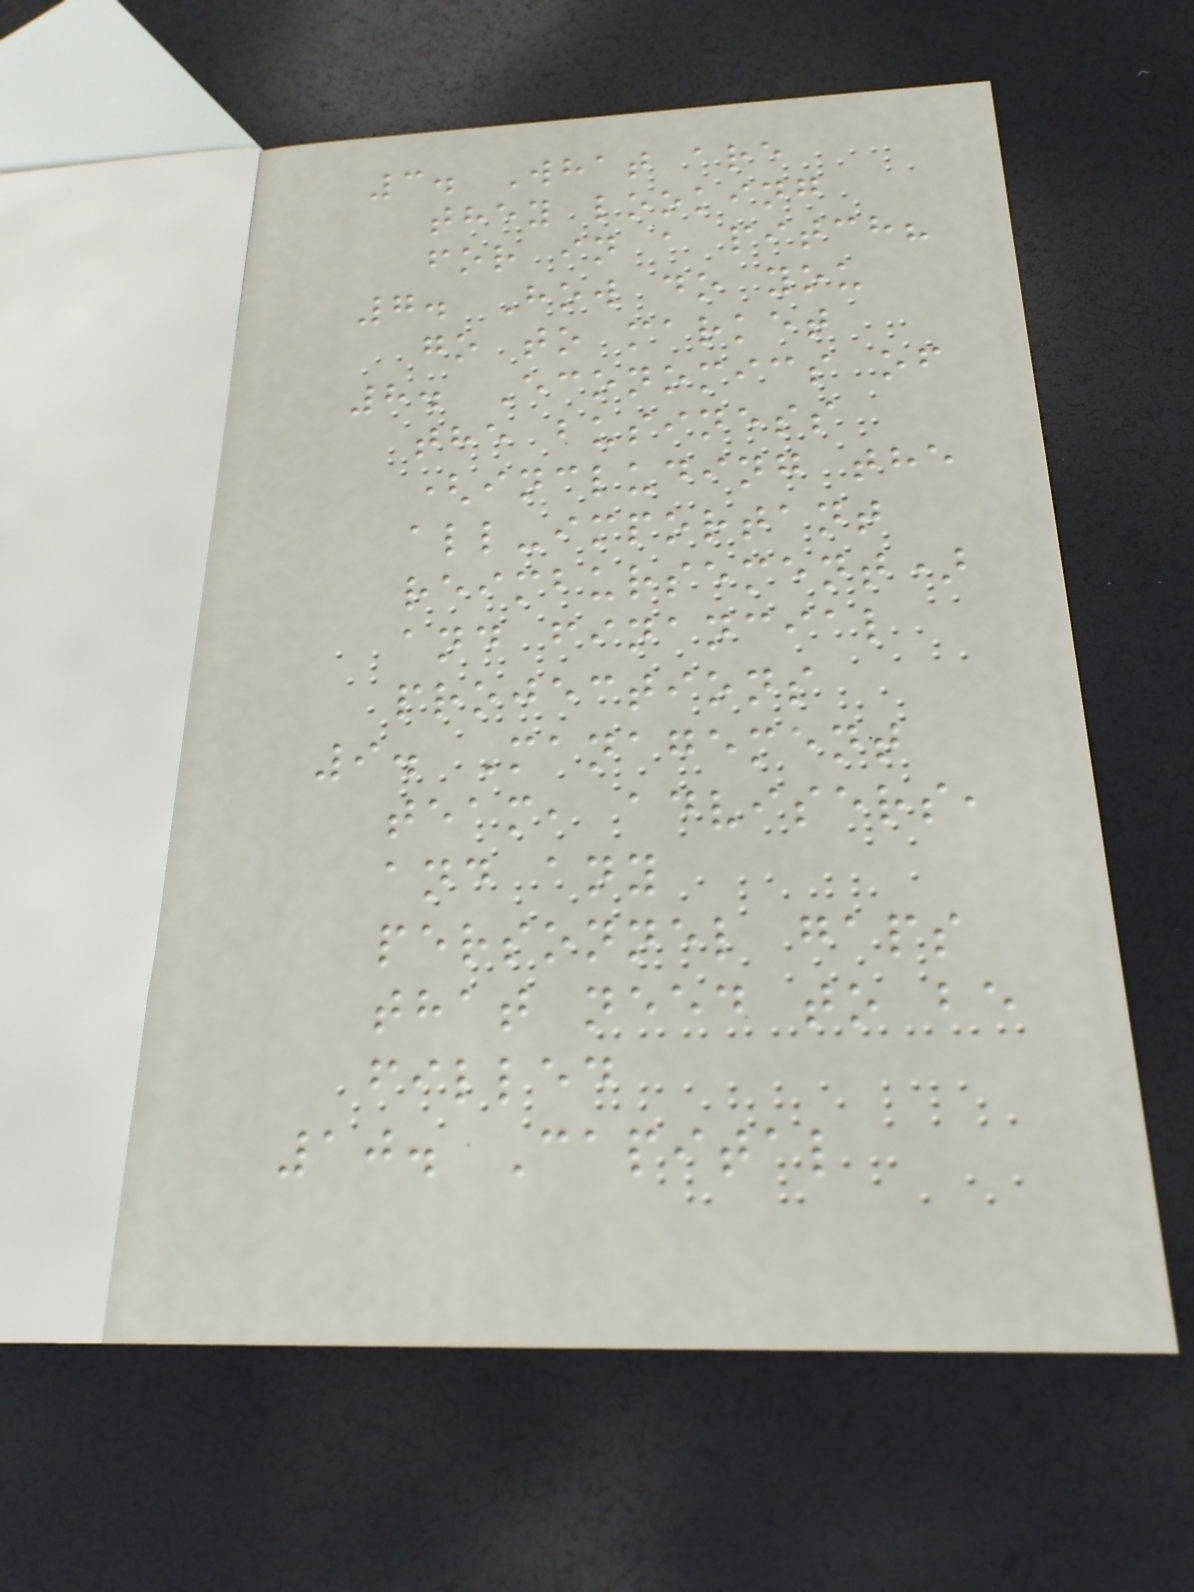3. What are
they looking
for in a pitch?
7. How do you
go to market
8. Economics of
the business
(including the
all-important
reimbursement)
and financial
projections
9. Management
team, advisers,
and any
personnel gaps
that need to be
filled
10. Capital
